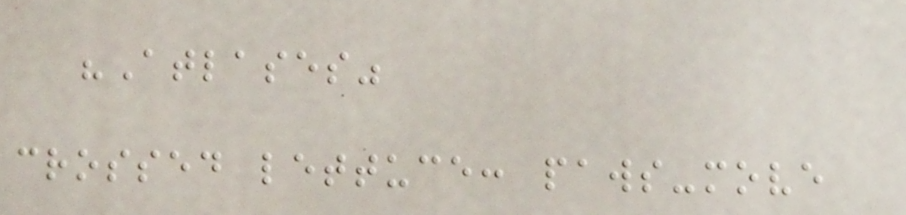"Atlases"
crossed lettuce: paws-move
